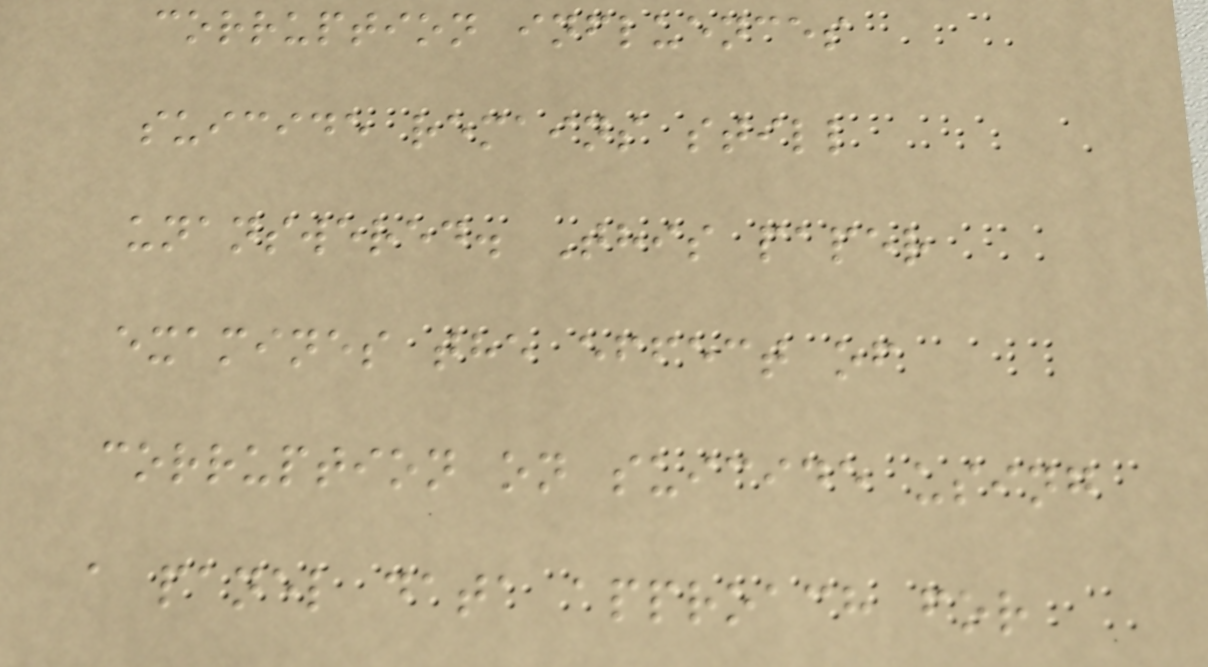corruption influences
suicide remains still
unanswered. This paper
examines the effect of
corruption on suicide using
a panel data approach for
